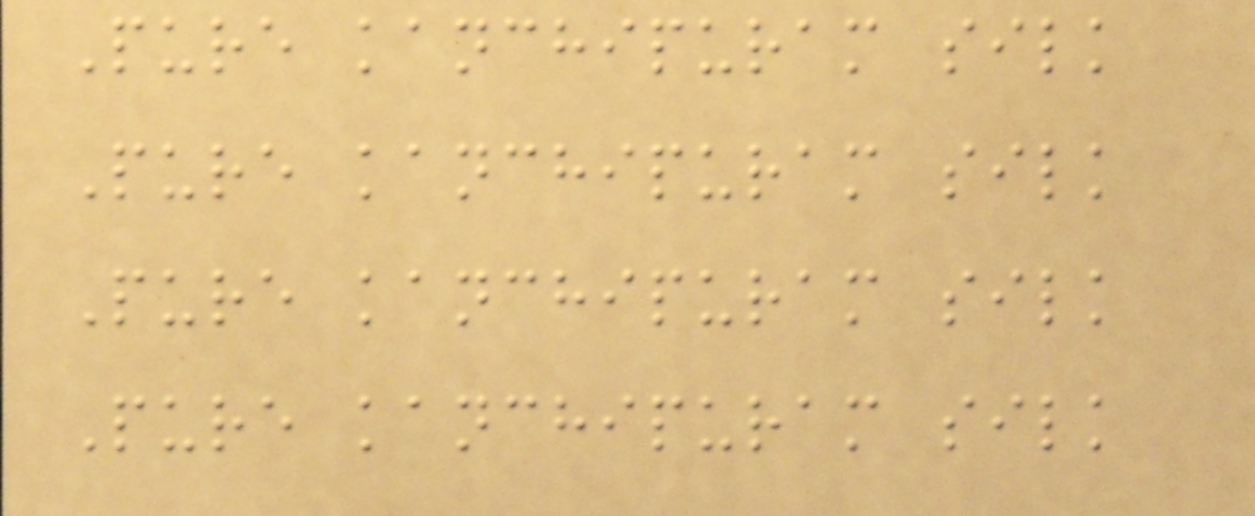Pure kanchipuram silk
Pure kanchipuram silk
Pure kanchipuram silk
Pure kanchipuram silk
